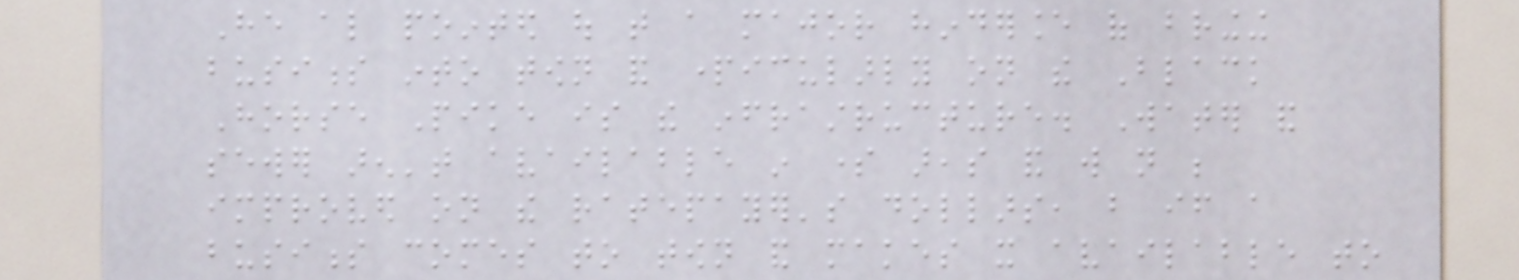He also pointed out that a major hinderance of bringing
business into town and particularly on the Black
Horse Pike is the infrastructure. Water and
sewer aren't available in some areas and will not be
improved on the ratepayer's dollars, but if a
business comes to town and makes it available to
